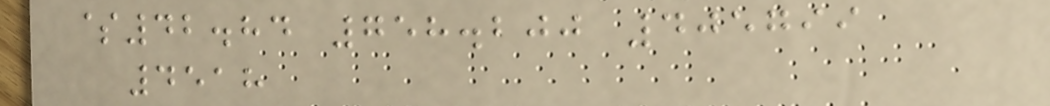$42.84 758.200 405799
4518
